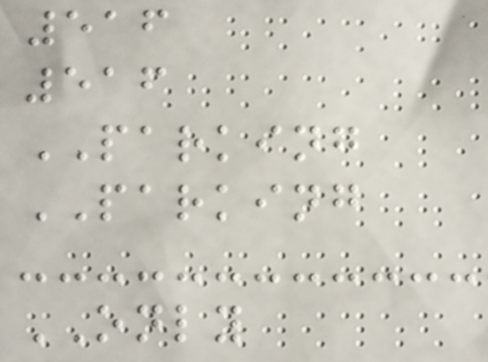516
516
PARKING
PARKING
ONLY
